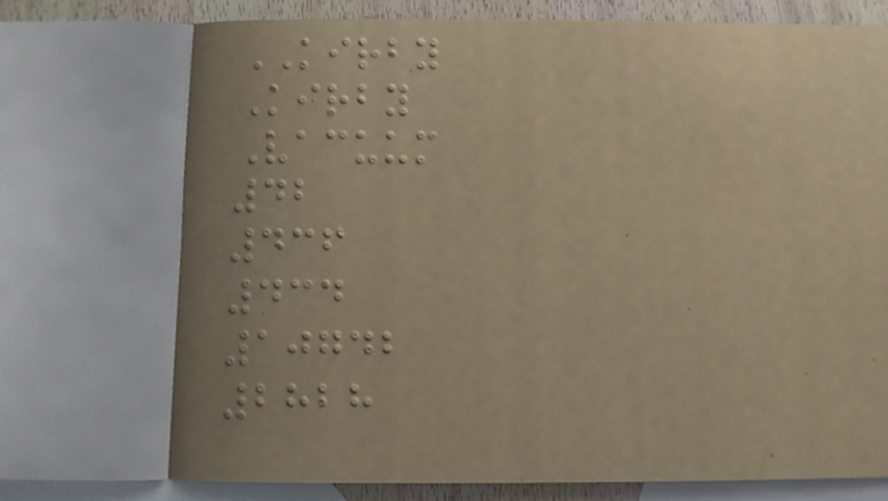KIRBY
Kirby
Vacuum
42
436
434
10742
2828
